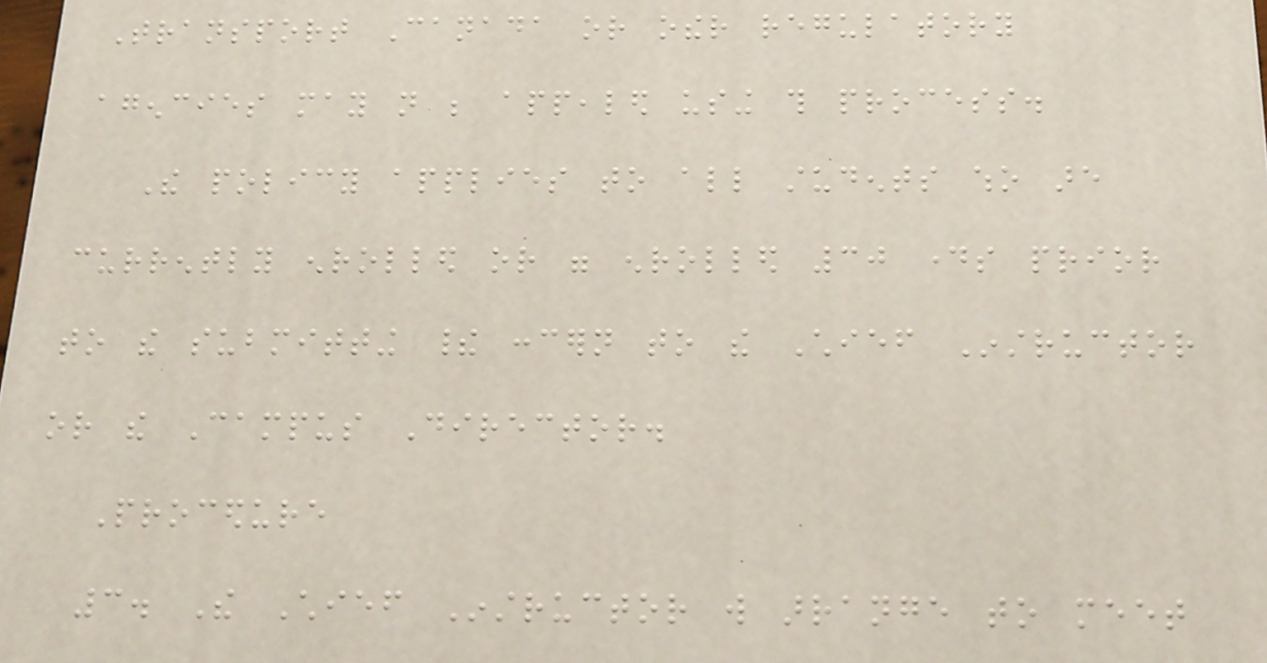Transport Canada or other regulatory
agencies may not be appealed using this process.
The policy applies to all students who are
currently enrolled or were enrolled 30 days prior
to the submitting their concern to the Chief Instructor
or the Campus Director.
Procedure
3. The Chief Instructor will arrange to meet
